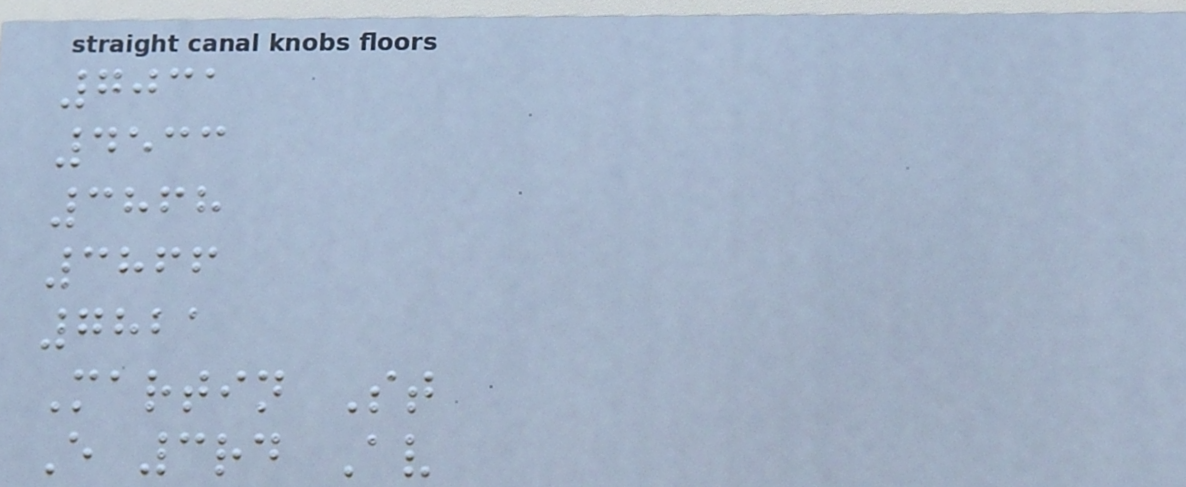7031
4533
3868
3866
7821
Martin St
E 3rd Av
